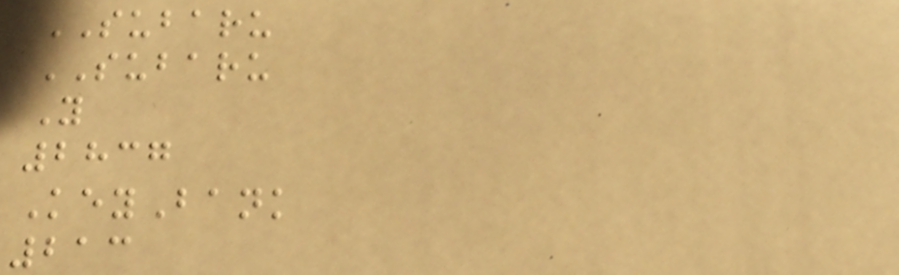SUBARU
SUBARU
Y
2837
KeyBank
213
